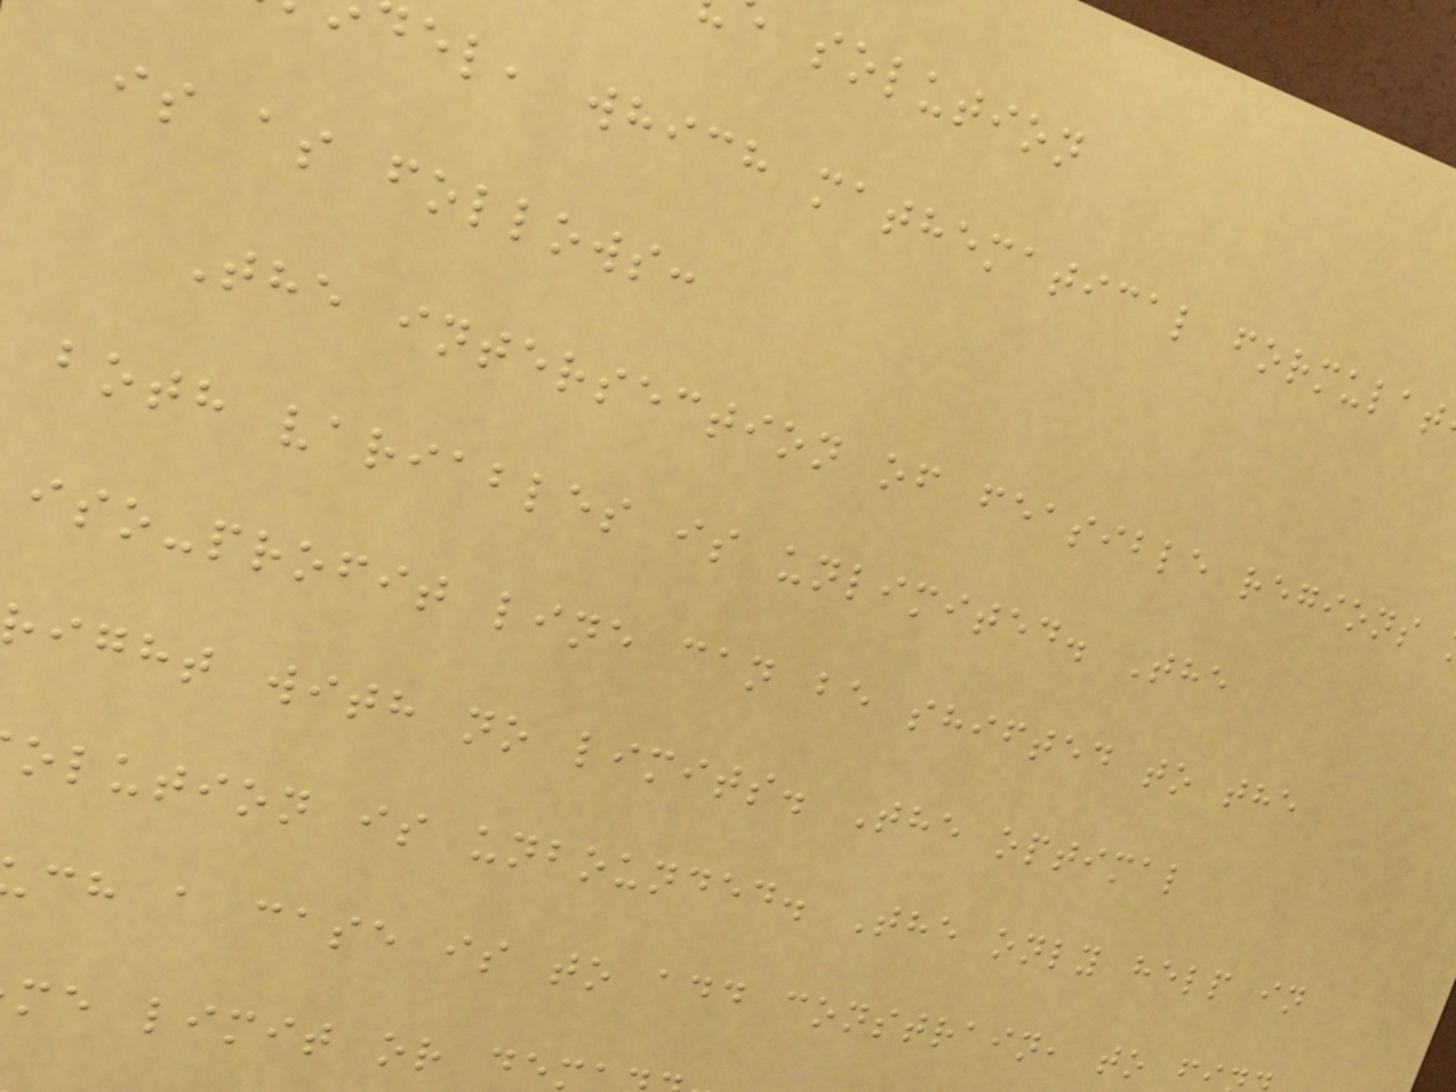solution
el, which mathematical formulat
is as follows:
The intersection of feasible regions
both variables is unlimited. The
iso-profit line can be shifted to the
ight with no limits. The optimal
olution is unbounded. The only help in
ch a case is to add constrain, to f
me limit or de
